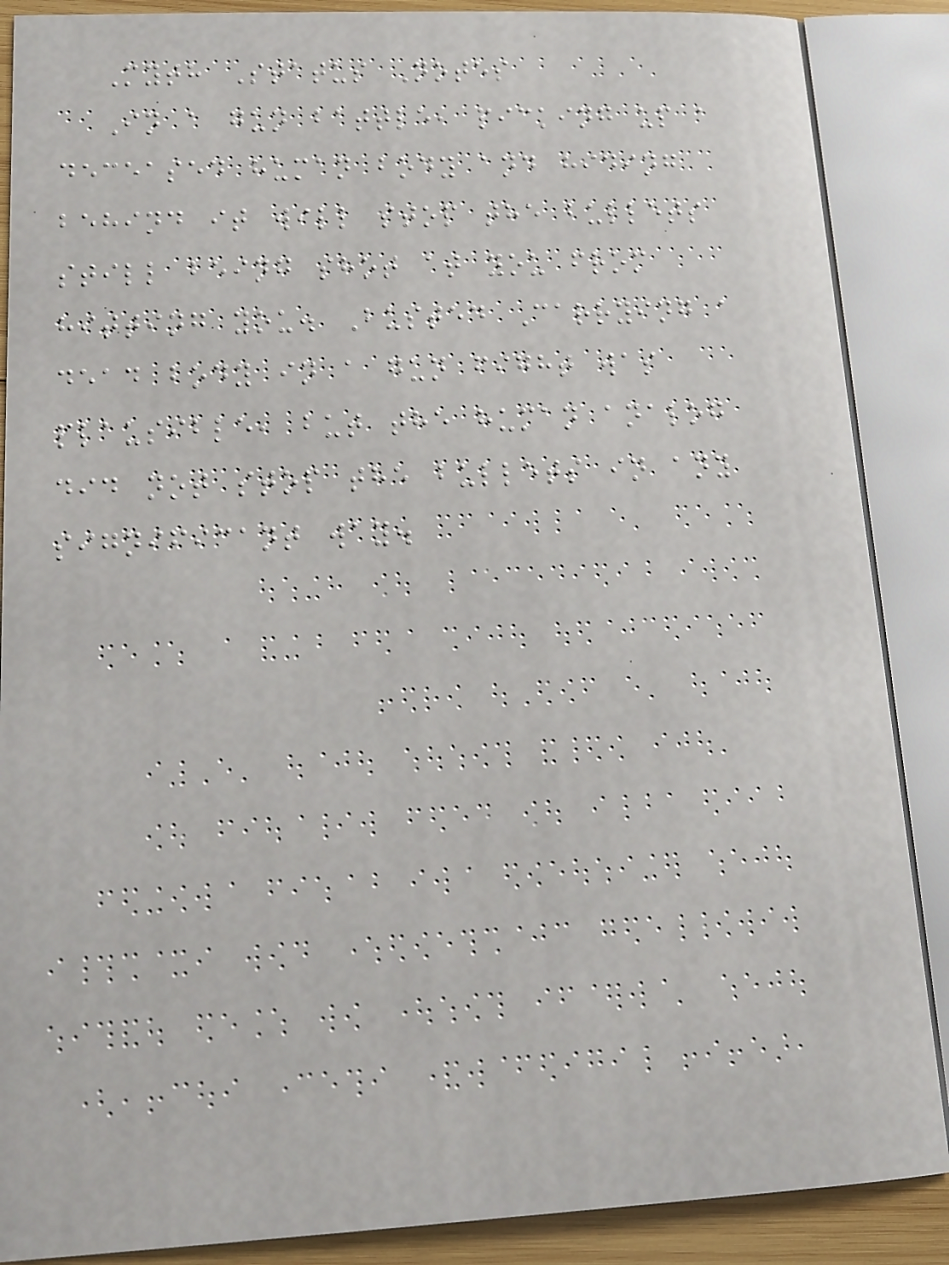Myth Status Notes
In a gun battle, picking up a
deceased human body and hiding
behind it will stop the bullets
still being shot at you from
hitting you. Busted Carrying a
dead body in a gun fight was
plausible, but the human analog
did not stop the bullets in any
significant way.
